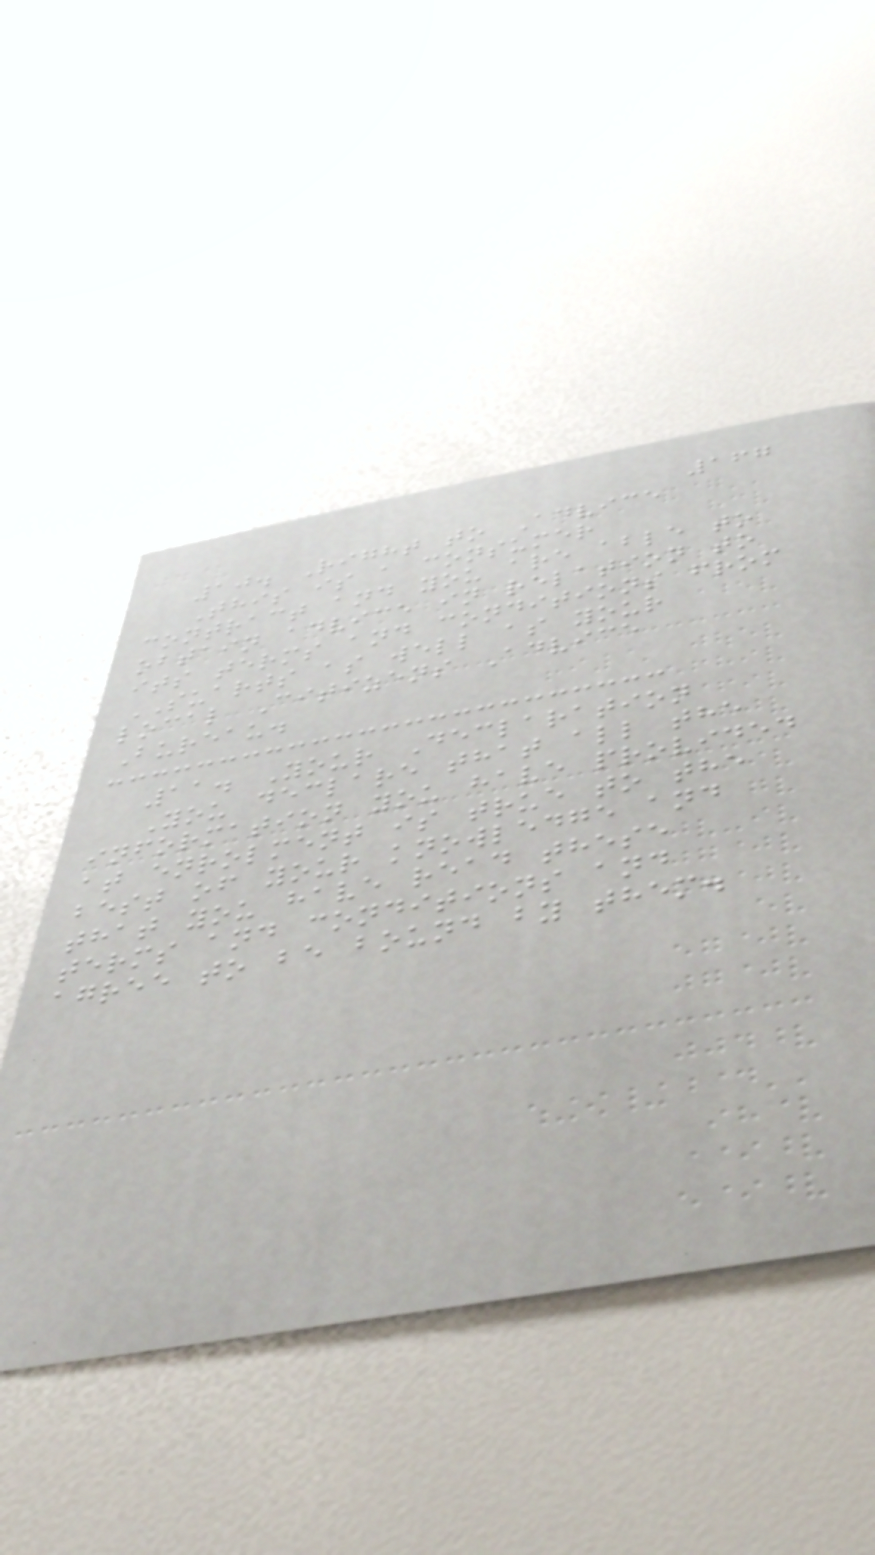167
10. Right to Advice
This is a consumer
contract and you are able to
obtain advice in relation to
its terms and conditions from
SUARTS as well as your
local Citizens Advice
Bureau.
11. Your Declaration
You declare that all the
information you have provided
at enrolment is true to the
best of your knowledge and
that you have read these
terms and conditions and
agree to be bound by them.
